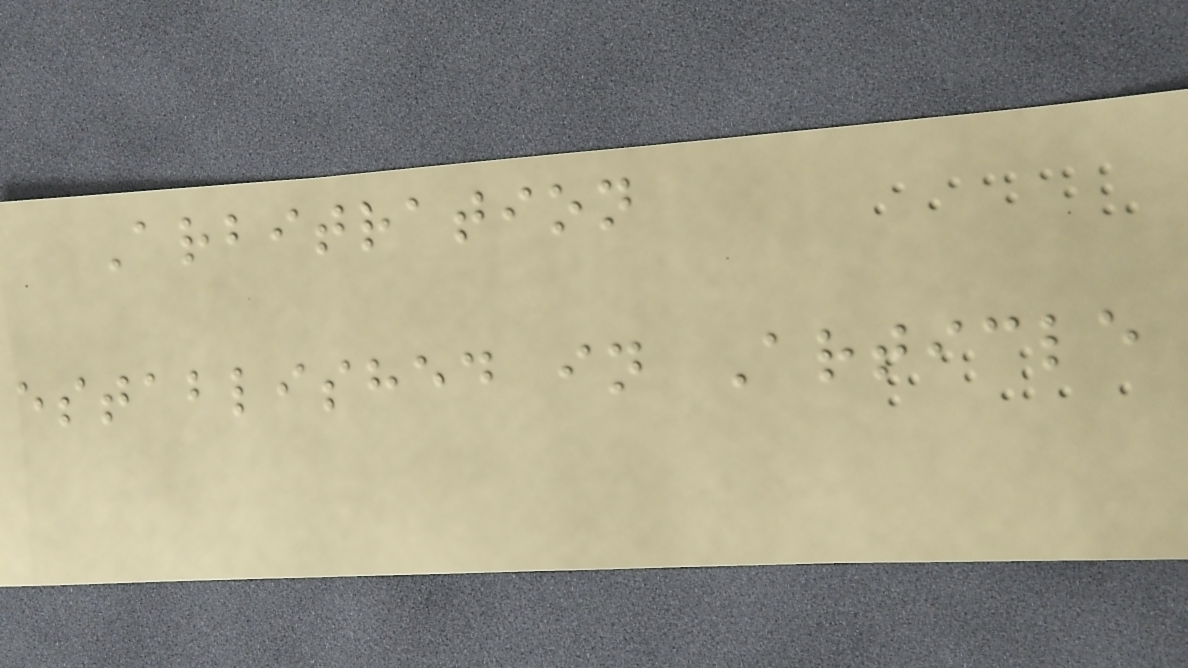Arbitration
established in Article
